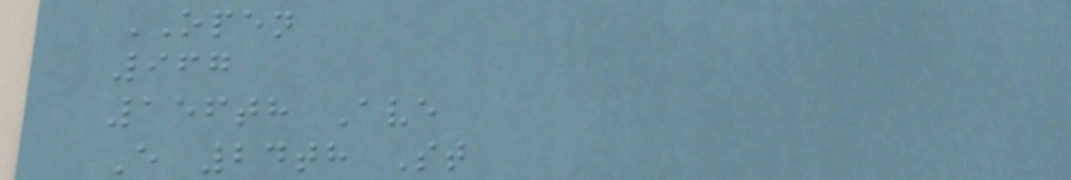OPEN
967
156th Ave
E 24th St
